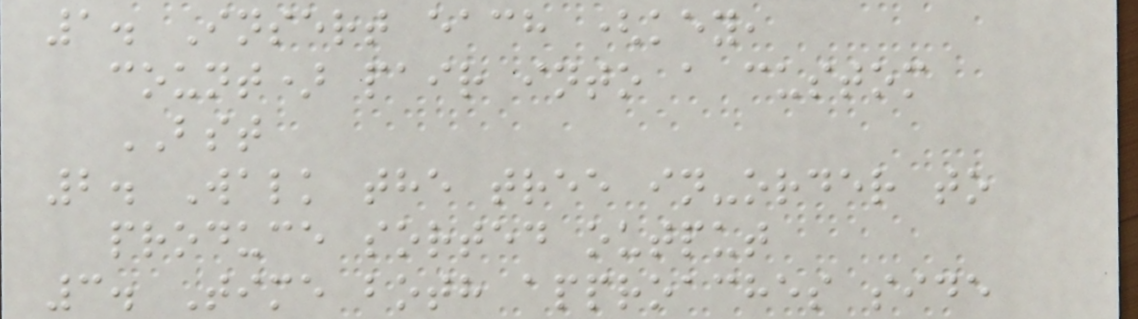1. Insert each (key,
count) pair into a custom
BST
2. Walk the tree in-order to
produce sorted output
3. Time both approaches side
